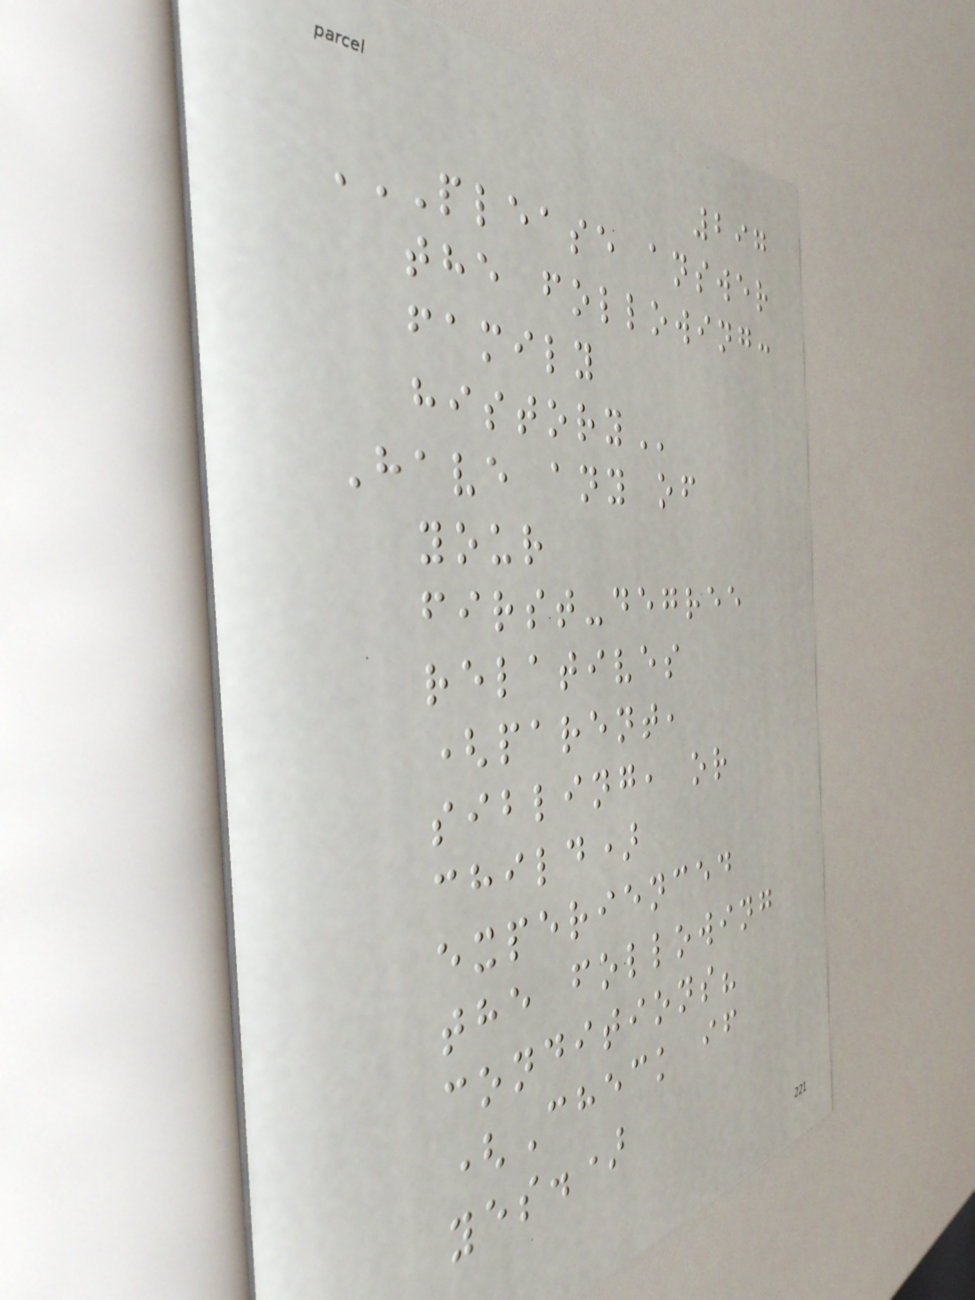297
PLEASE ANSWER
THE FOLLOWING:
FAMILY
HISTORY
Have any of
your
first-degree
relatives
(parent,
sibling, or
child)
experienced
the following
conditions?
(Check if
yes.)
